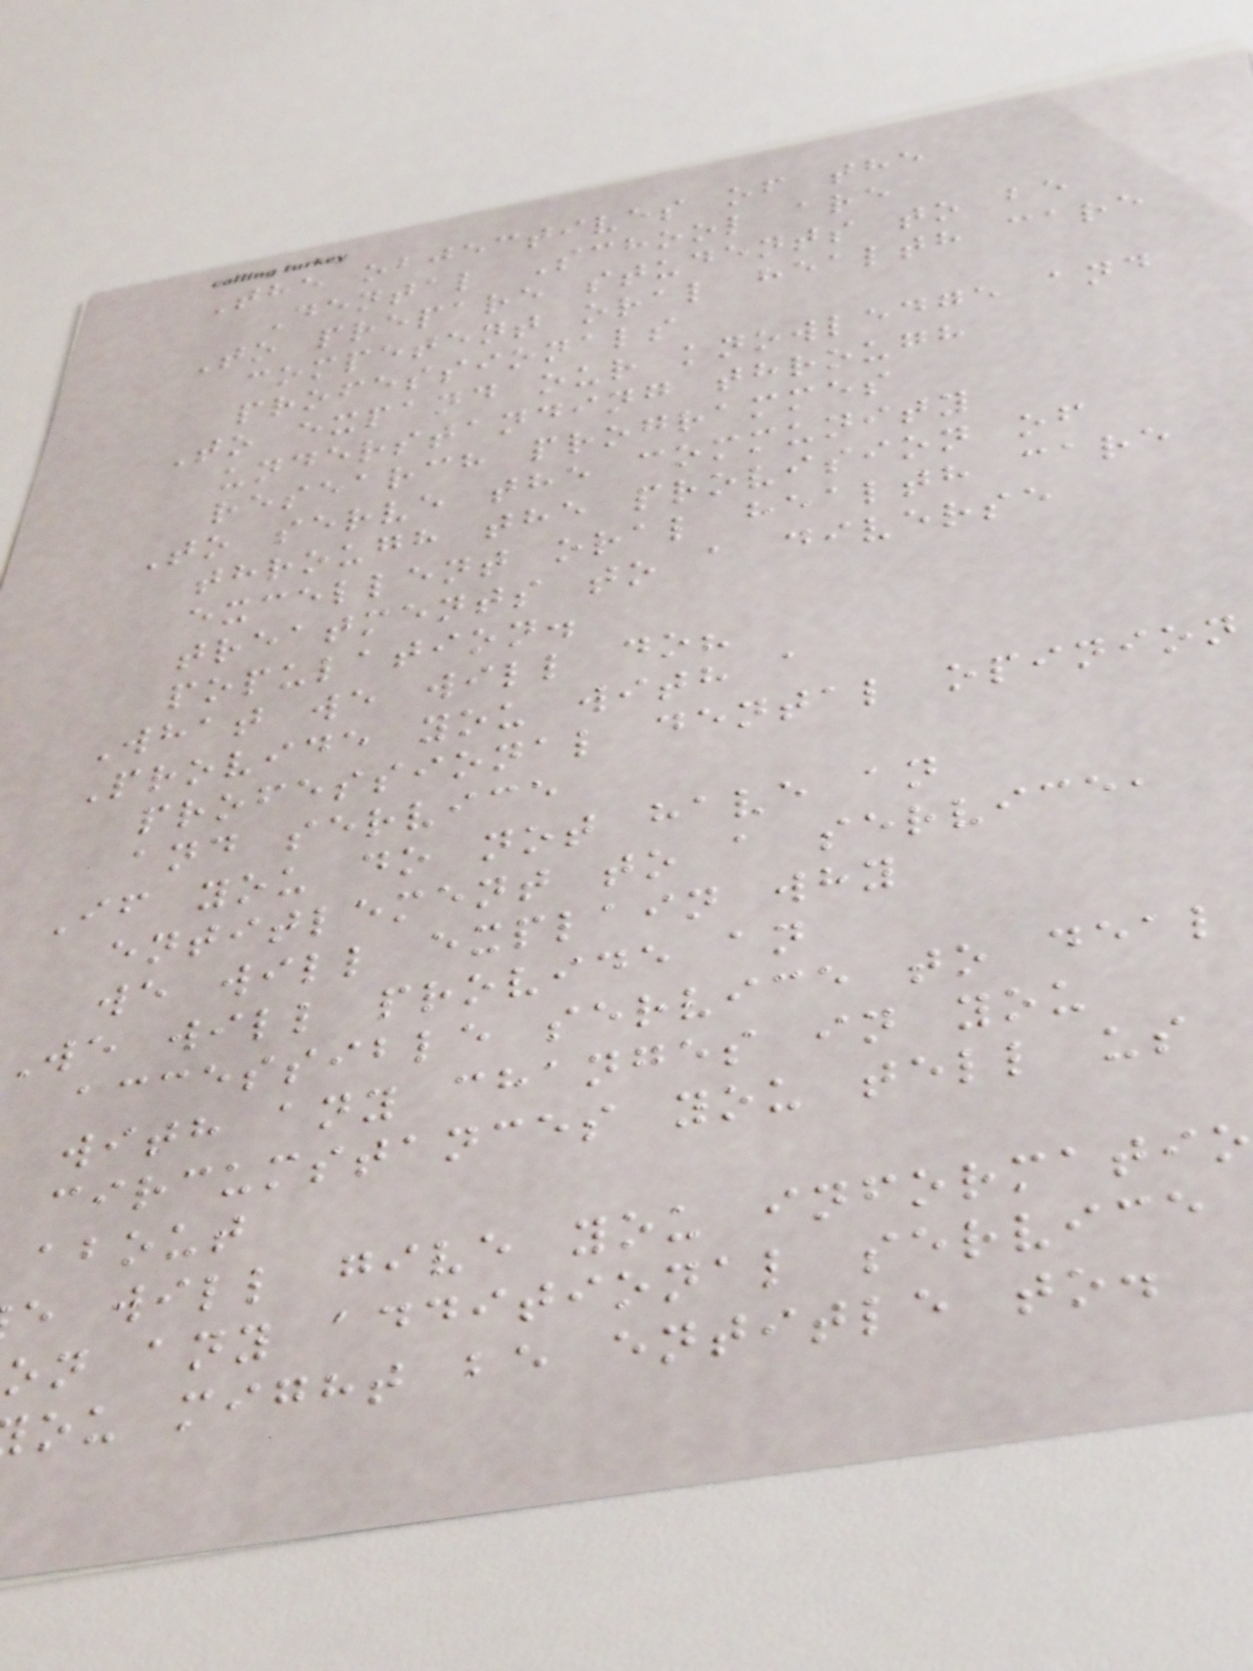The objectives of the
Dental School are
To prepare students to be
competent oral health care
professionals
To expand our knowledge and
understanding through
research programmes
To serve the community
through the provision of
excellent oral health care
treatments to a diverse
population.
What we will do?
Provide you with a
professional dental opinion
and service
If you do not have an
entitlement to a service,
we will explain why
We will provide an
accessible service to deal
with any changes in you
circumstances you tell us
about
e will give you informatio
on any additional service
ou might be entitle to.
